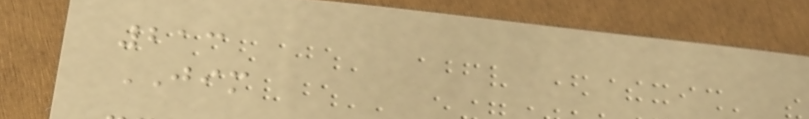213
JIM
